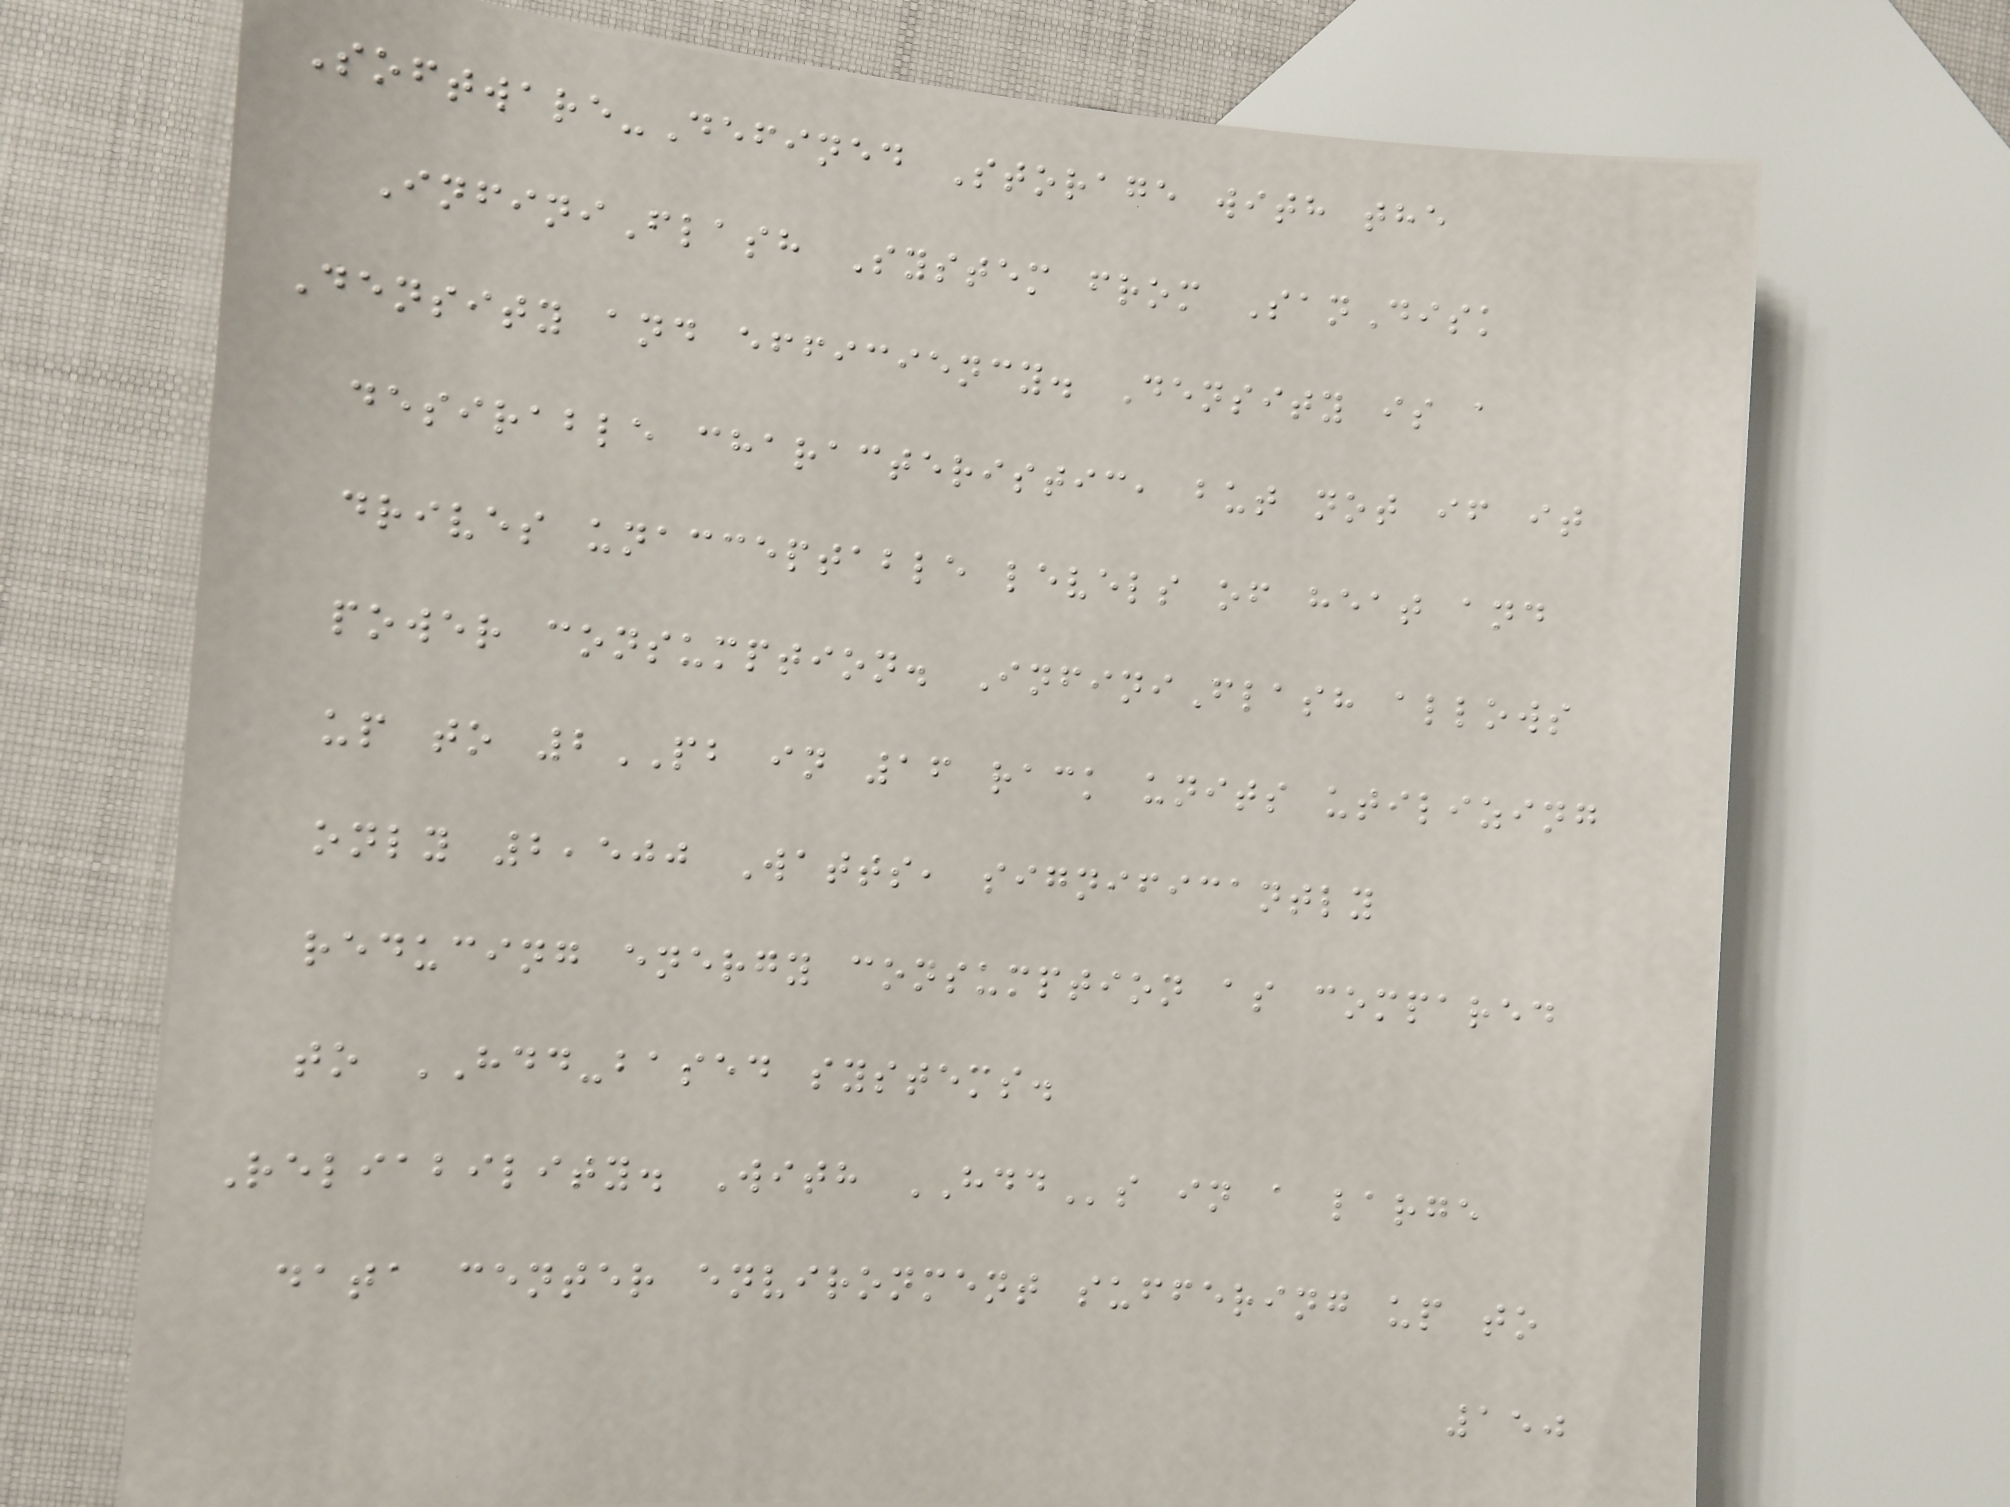Software-Defined Storage with the
InfiniFlash System from SanDisk
Density and efficiency. Density is a
desirable characteristic, but not if it
drives unacceptable levels of heat and
power consumption. InfiniFlash allows
up to 2PB in 16 rack units utilizing
only 2,500 Watts, significantly
reducing energy consumption as compared
to HDD-based systems.
Reliability. With HDDs in a large
data center environment suffering up to
150
